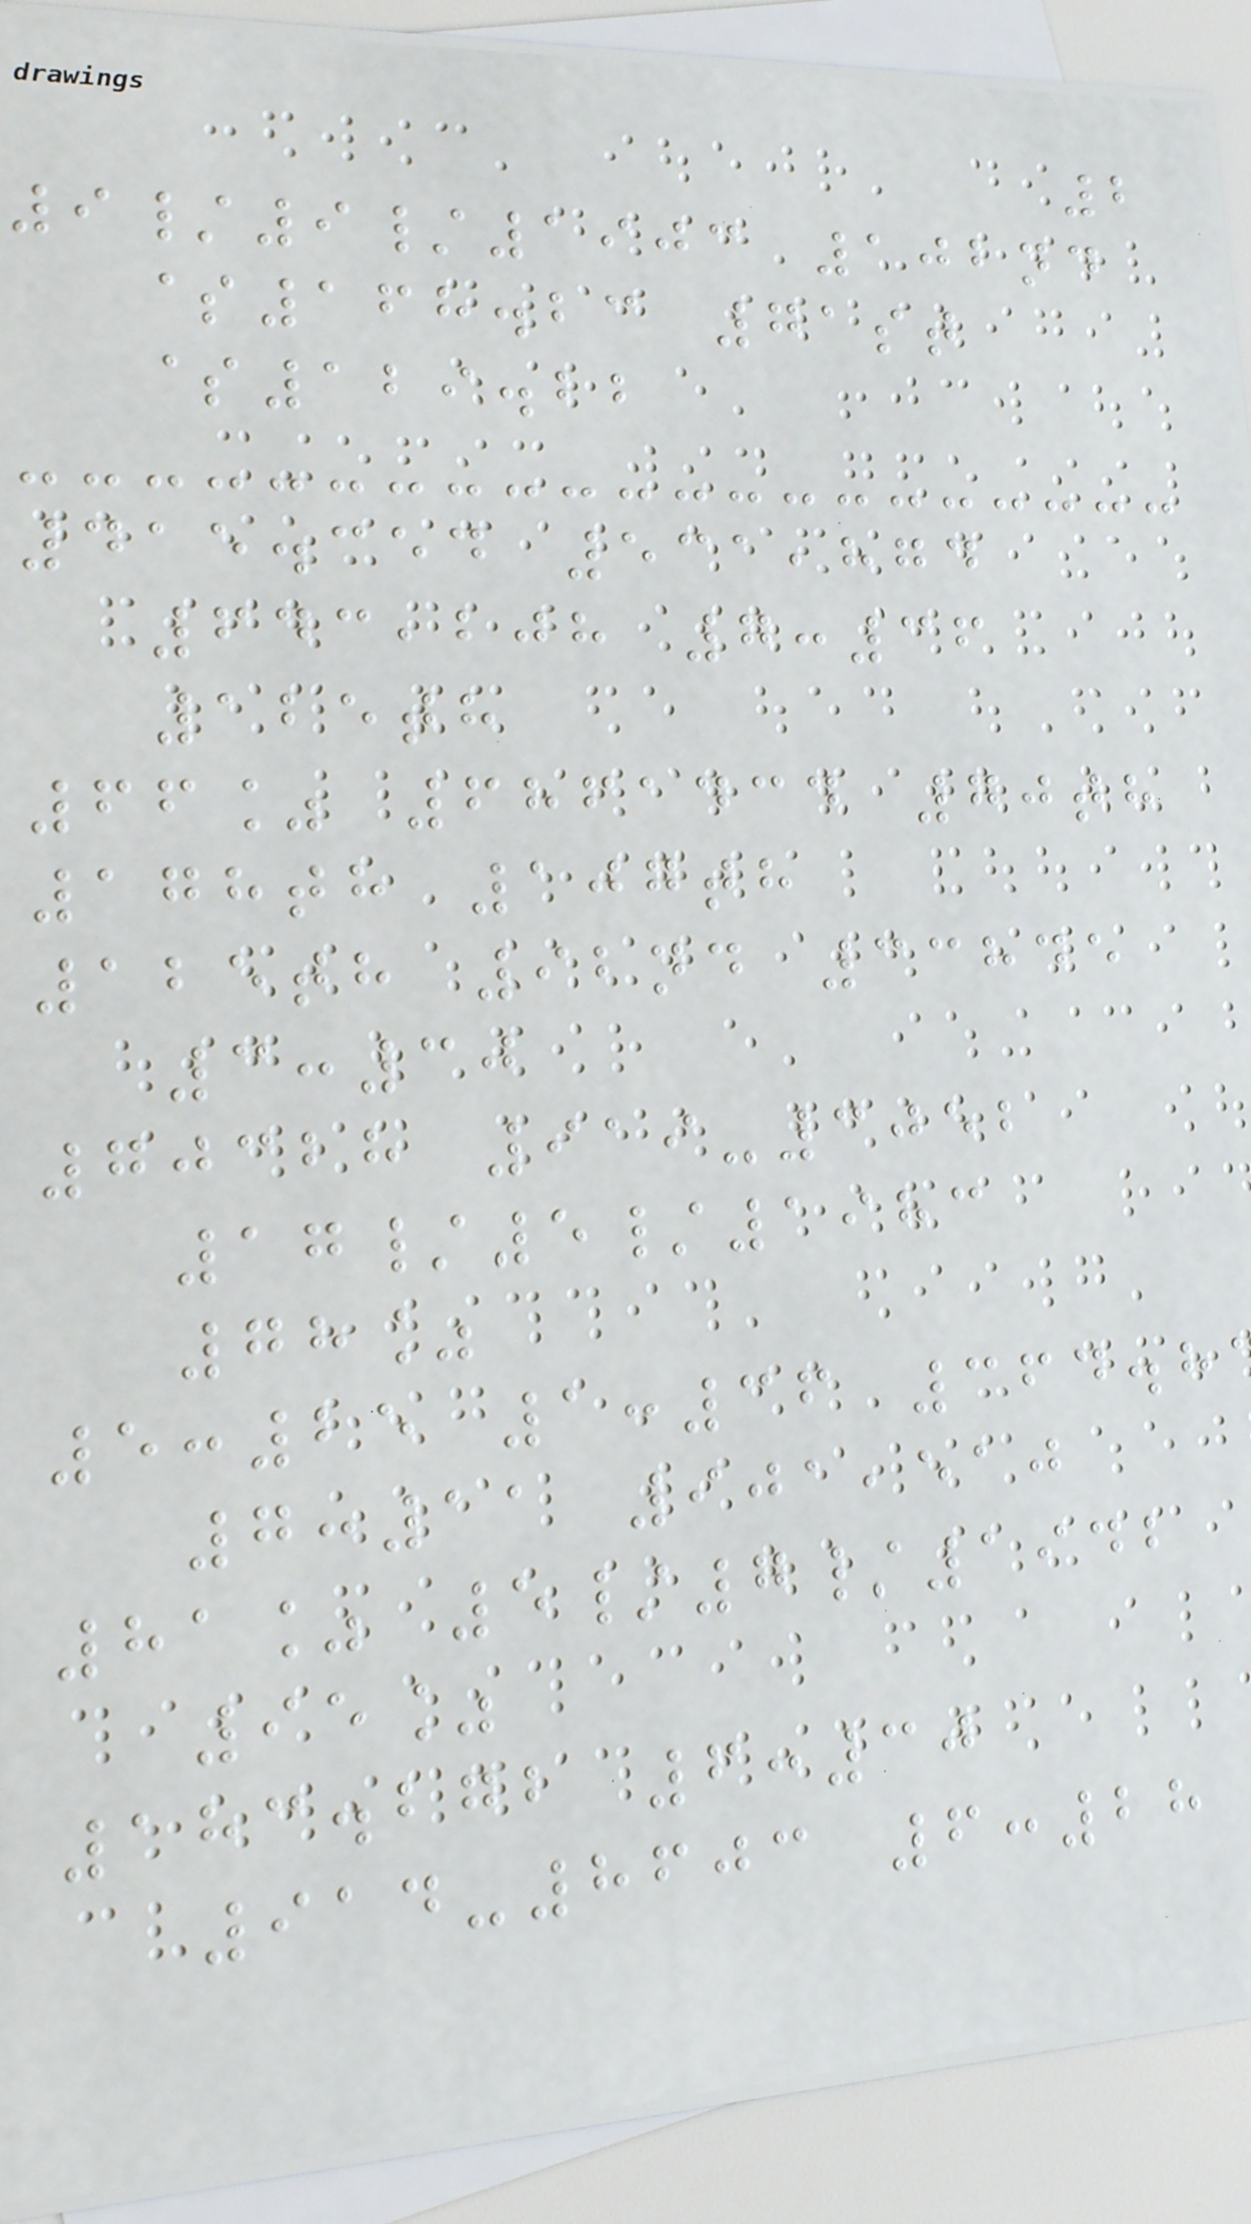2
9/9/1903 102nd
$168.23 71st
$129.22
415.354 531,874
643,208 7:36
125th
66% 6861434 70th
178th 107th
125th 92nd 33845
3:30
70328 919-3052
17/5/1983
78%
5:25 1:36 364.8
7:11 901,510
81% 5/7/1942
95%
183.272 6:30
914-8603 6:28
